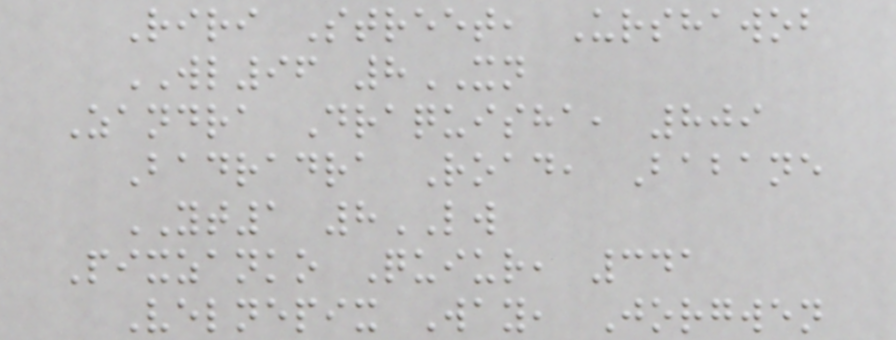Riri Street, Urshawob
WL96 8XN
Zandra Draquisha, 809
Badradra Road, Babane
YT1 8LW
Pixzanko Quiur, 341
Velnepix Way, Jorgwen
